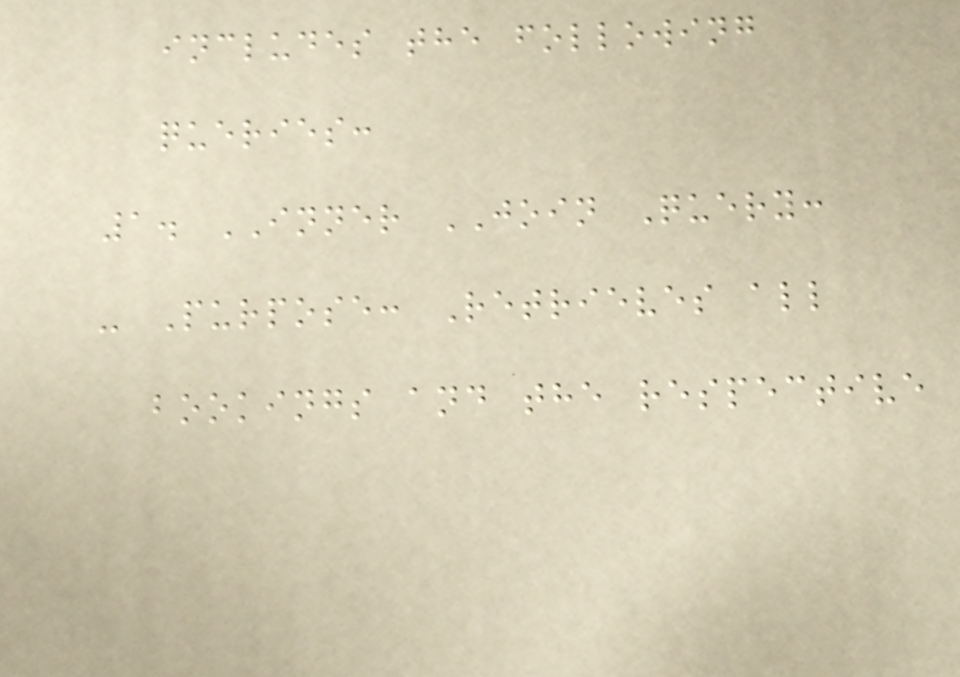includes the following
queries:
1. INNER JOIN Query:
- Purpose: Retrieves all
bookings and the respective
